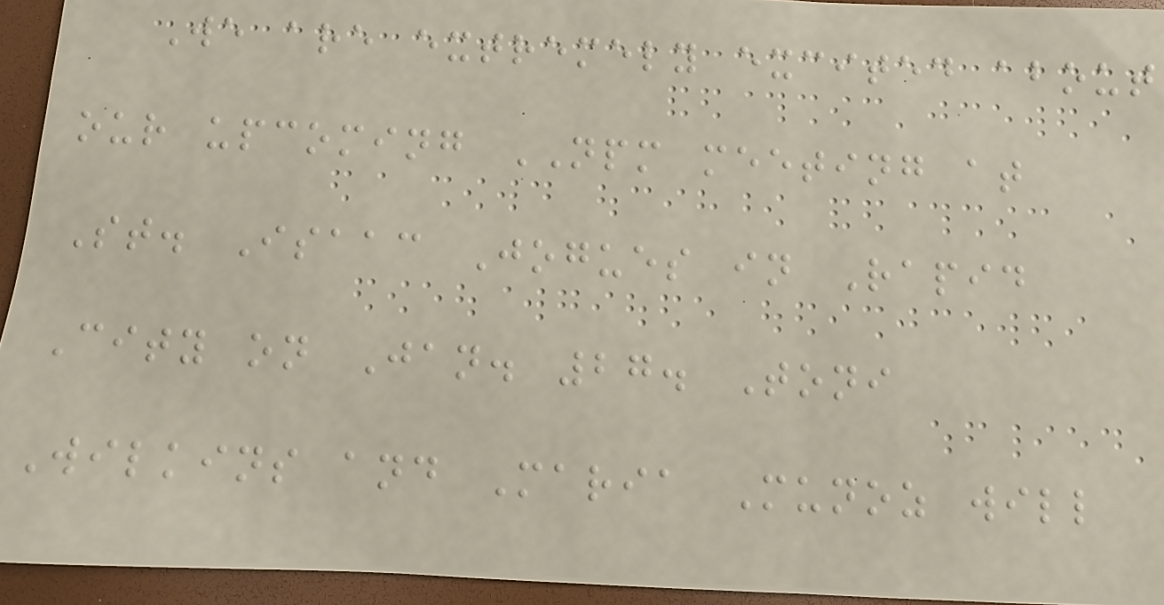We are extremely excited about
our upcoming NPM meeting at
St. Isaac Jogues in Rapid
City on Jan. 27. Toni
Wilkins and Maria Munoz will
